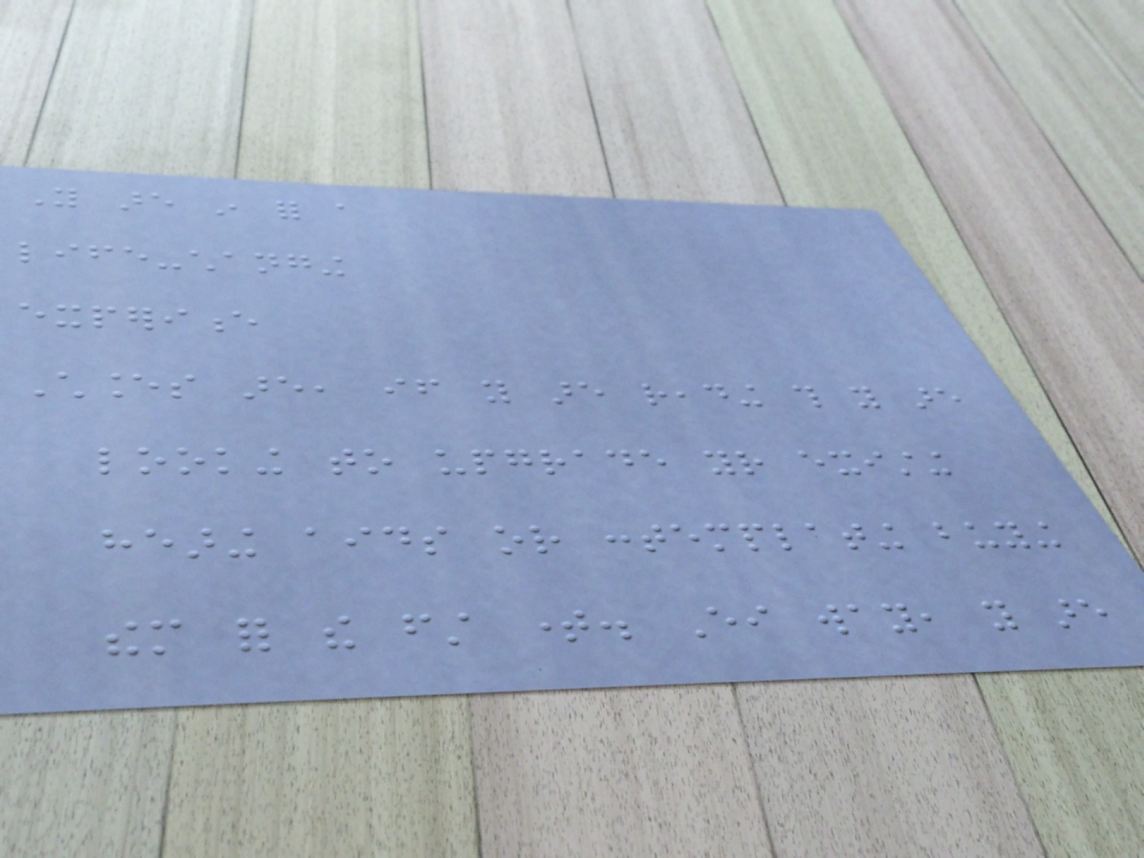You are in for a
life-changing
experience
Chances are, if you are reading this you are
looking to upgrade your existing
hearing aids or contemplating buying
them for the first time. Either way, you are
